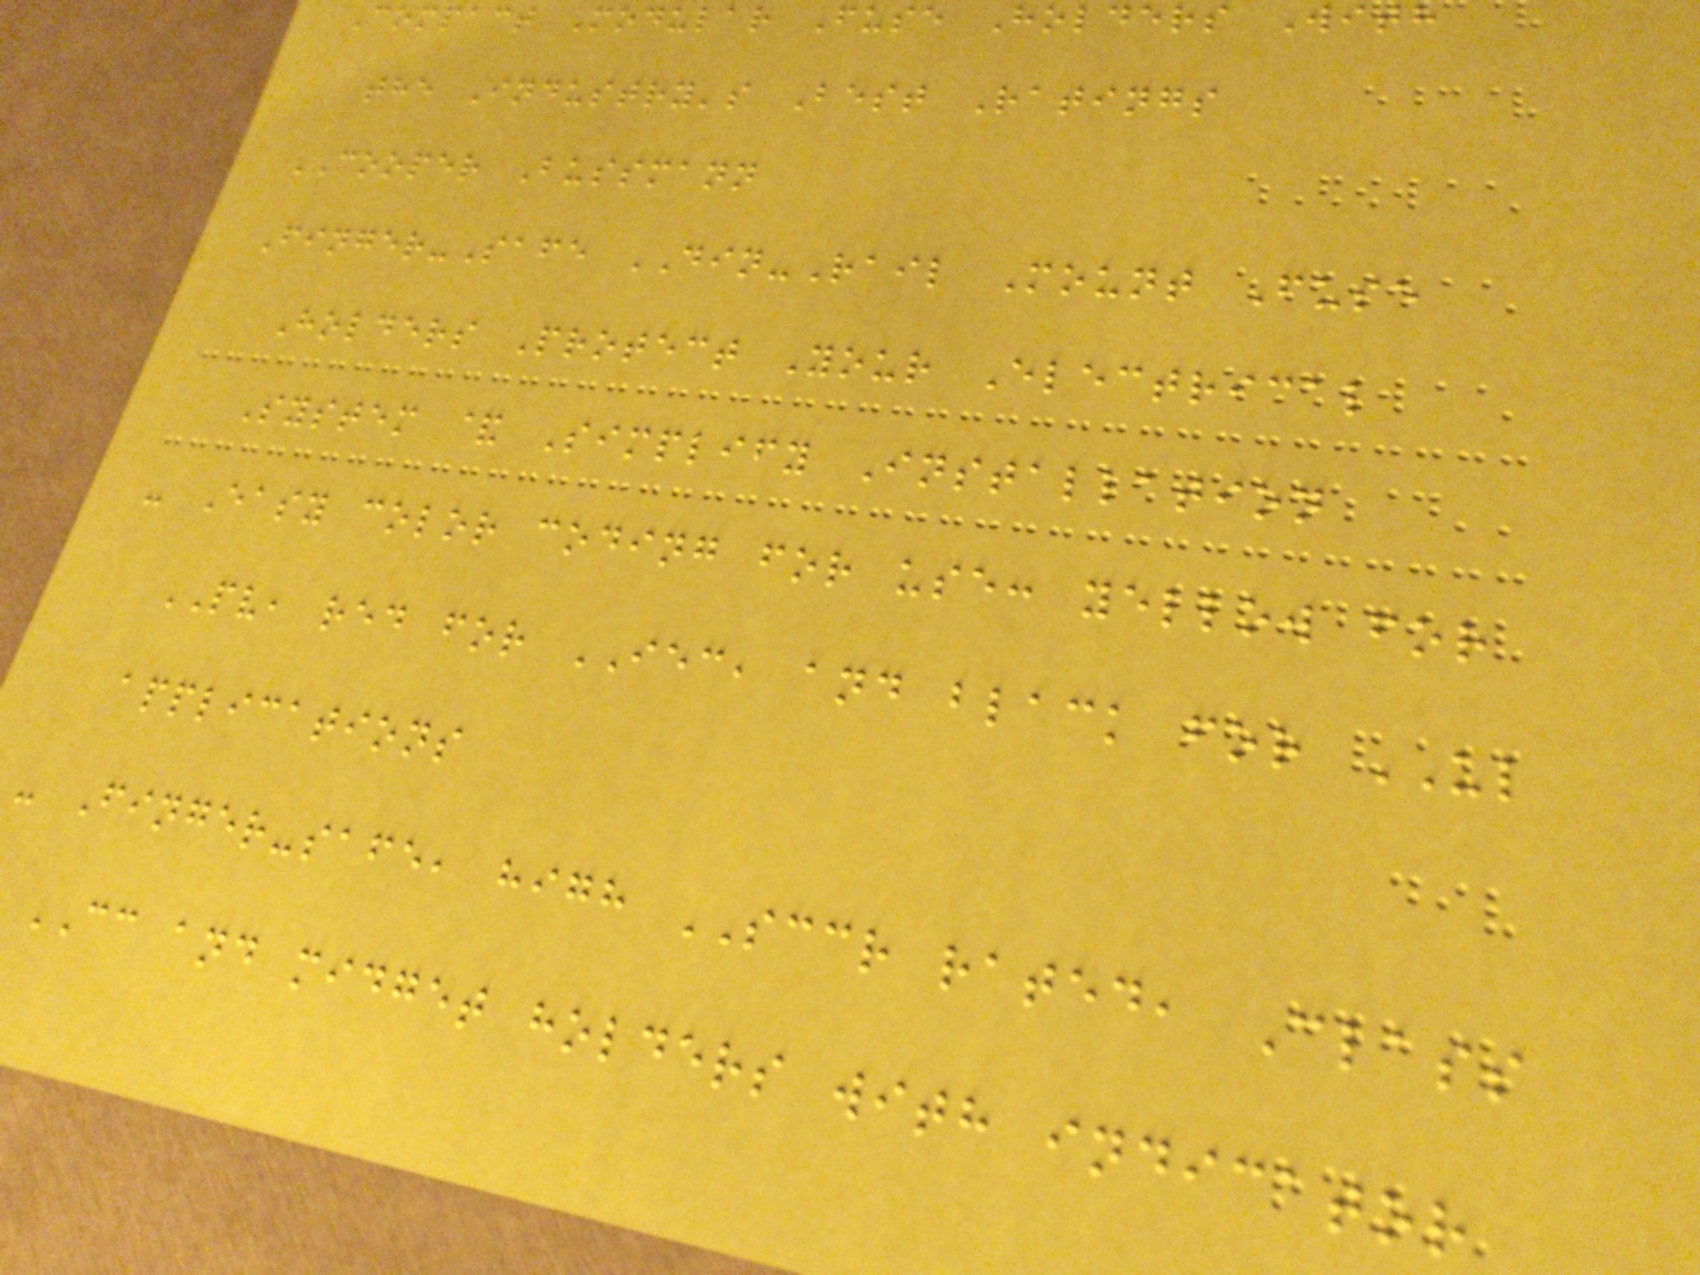Compact Modular Fuse Holders With
the Industry's Best Ratings
COOPER Bussmann
Finger-Safe DIN-Rail Mount Fuse
Holders Protect Your Electrical
System & Simplify Installation
- Easy color coding for use: yellow for
PV, red for IEC, and black for UL
applications
- Finger-safe, high SCCR rated, Class
CC and midget holders with indicator
